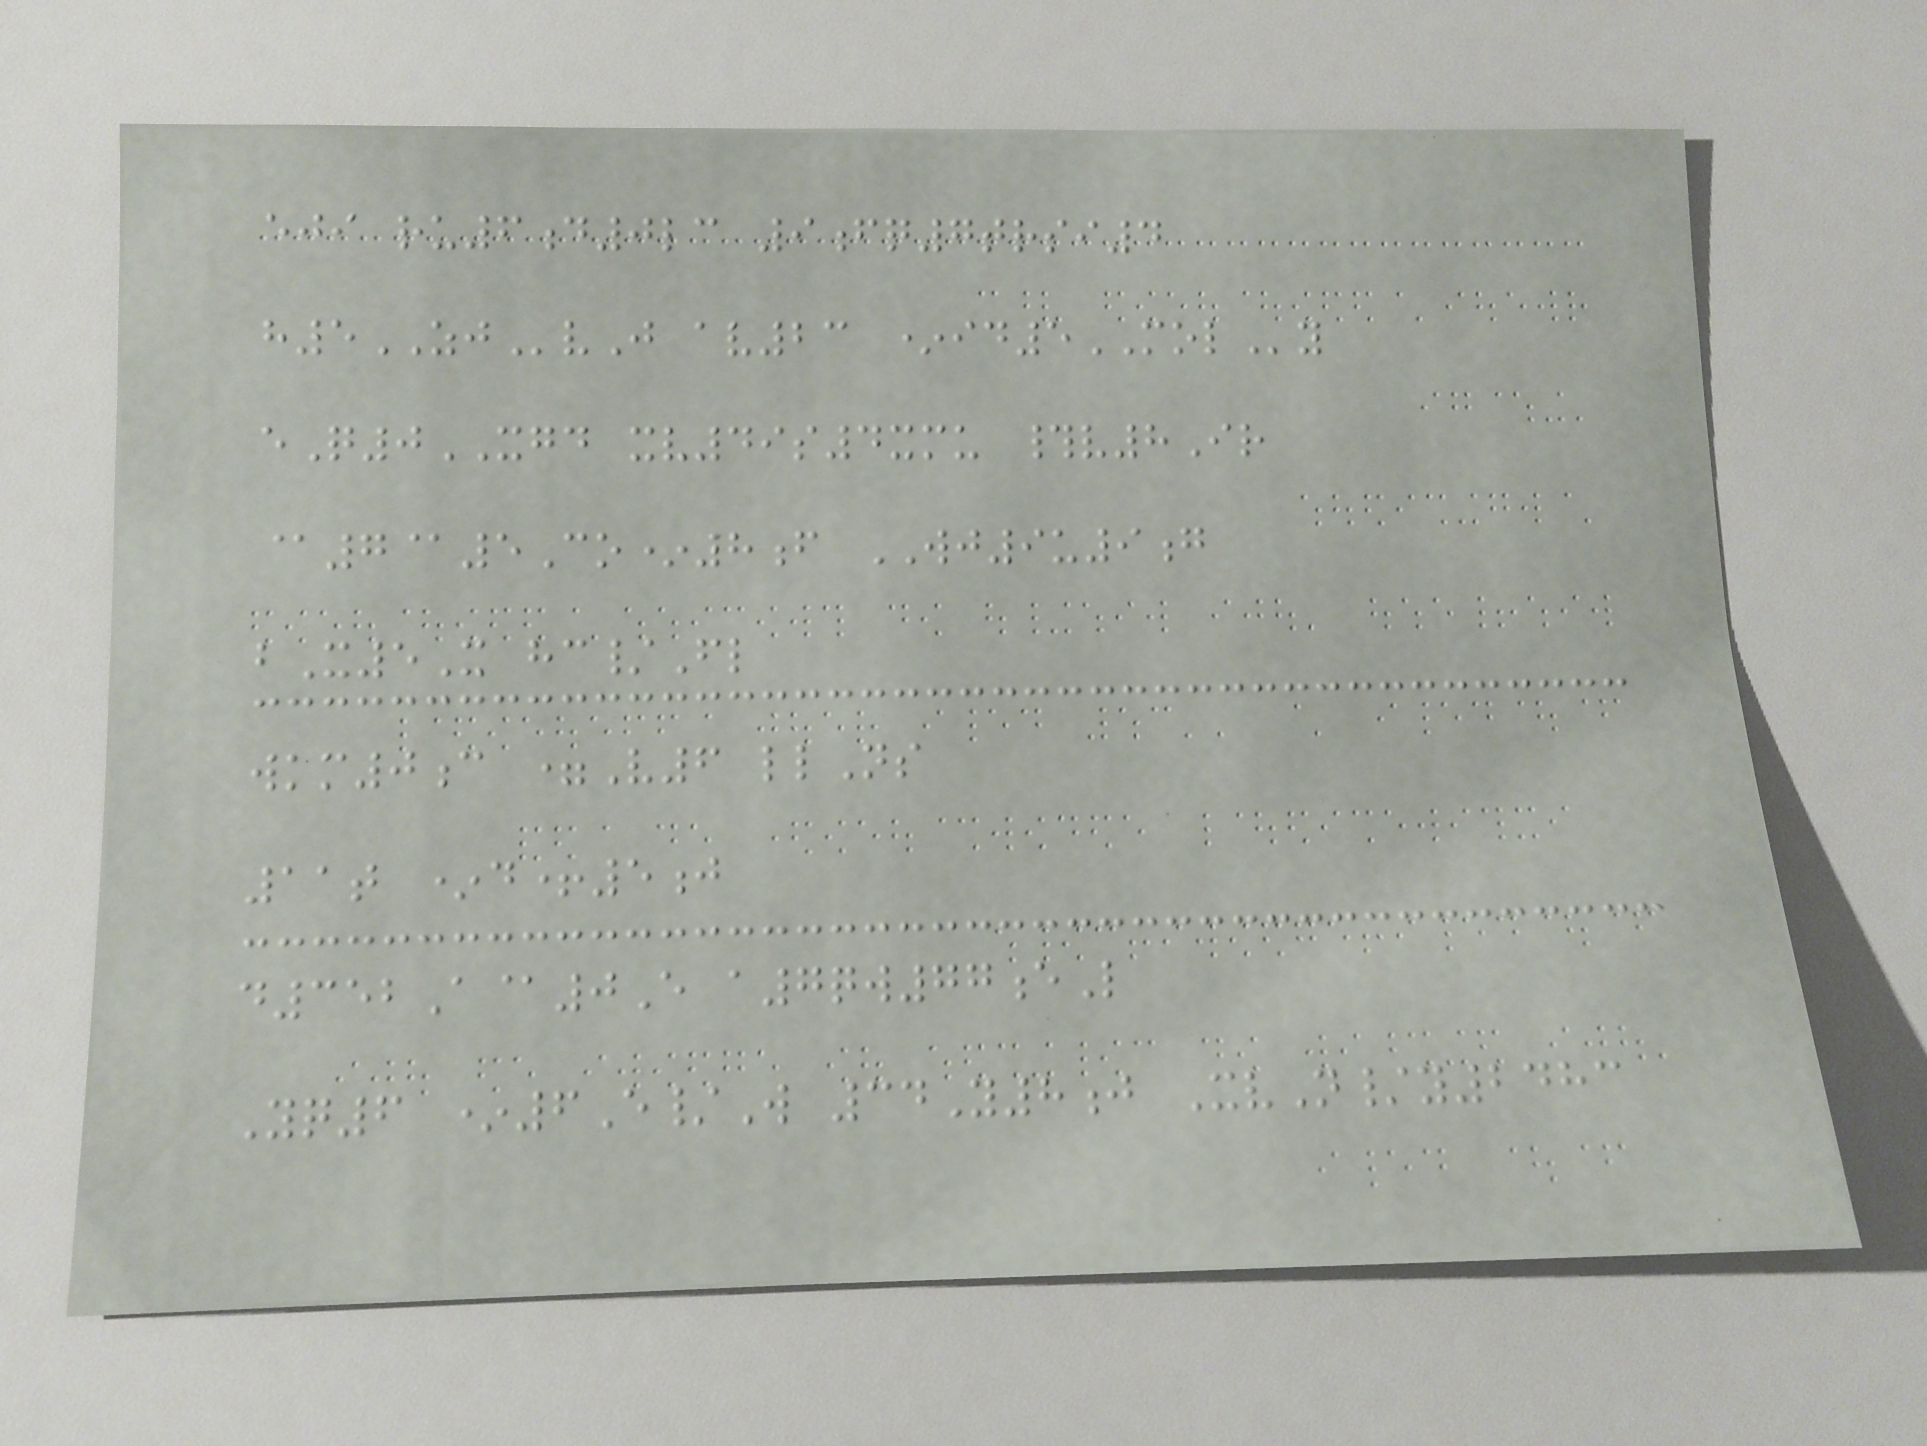eji ru6d0lc 9fq7trsi4
h5ZJvJ av23 *id5MOLy
eQ0XGD xv49s4xmu #v8Ir
@7@5Co*8f WJ9u9g
bX5X hc/Fl
wkm0c =V6 llNs
11t *d+5j
d352A@0E a7qw77eL
Yq6 *6E/W 34Y8j XvN/y2483
